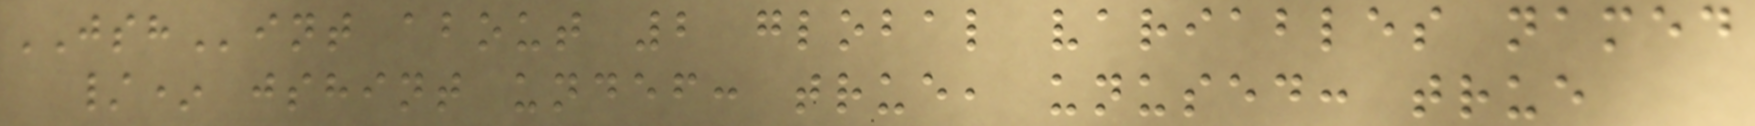JSHint about 2 global variables named
/* jshint undef: true, unused: true
